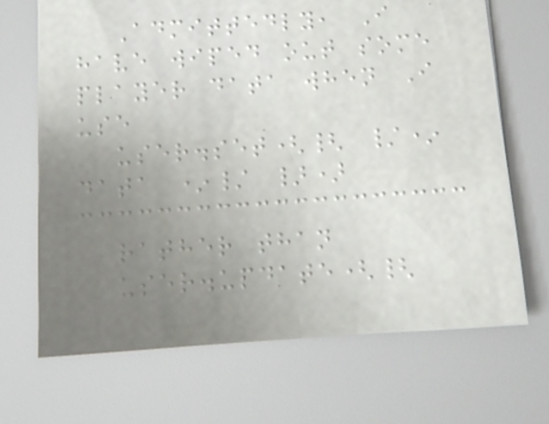Admittedly, I
have wiped out some
player data when I
use
user.set({ /*
data */ })
rather than
user.update({
